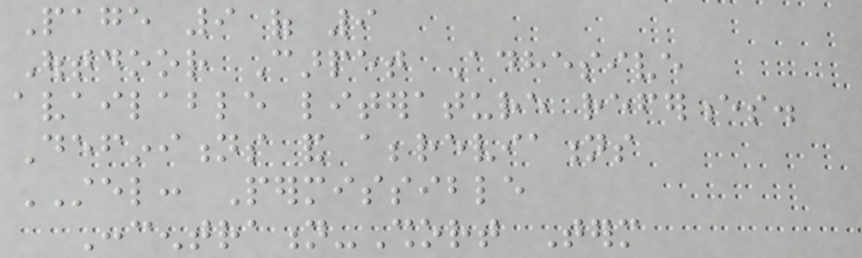Page 9 of 9
Outdoor Carpet Adhesive
available literature references.
Definitions and abbreviations
STEL: Permissible
Concentration-Short Term
